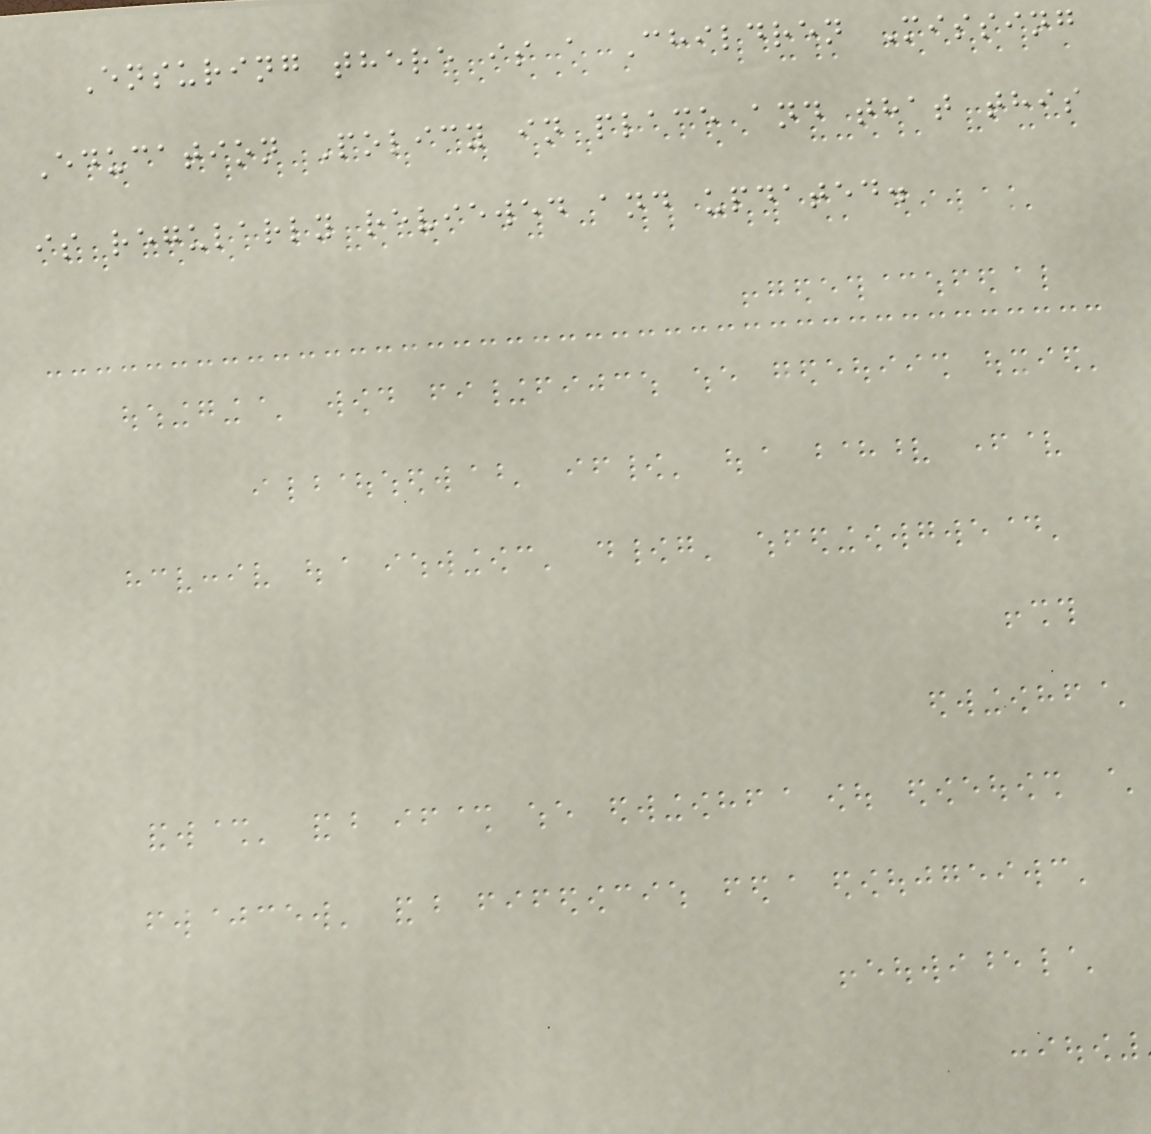Ensuring there is a Children Missing
Education Policy in place and that this
is regularly reviewed and updated.
